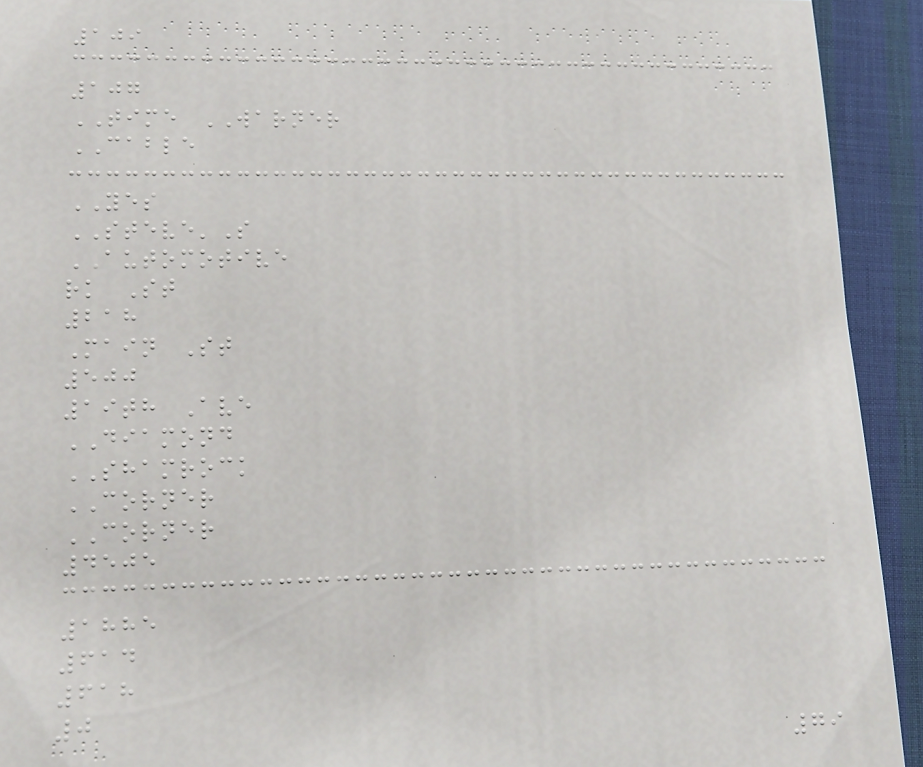109
107
TIME WARNER
CABLE
YES
STEVE'S
AUTOMOTIVE
rk St
218
Main St
500
19th Ave
DIAMOND
SHAMROCK
CORNER
CORNER
4505
1885
614
618
0
79
